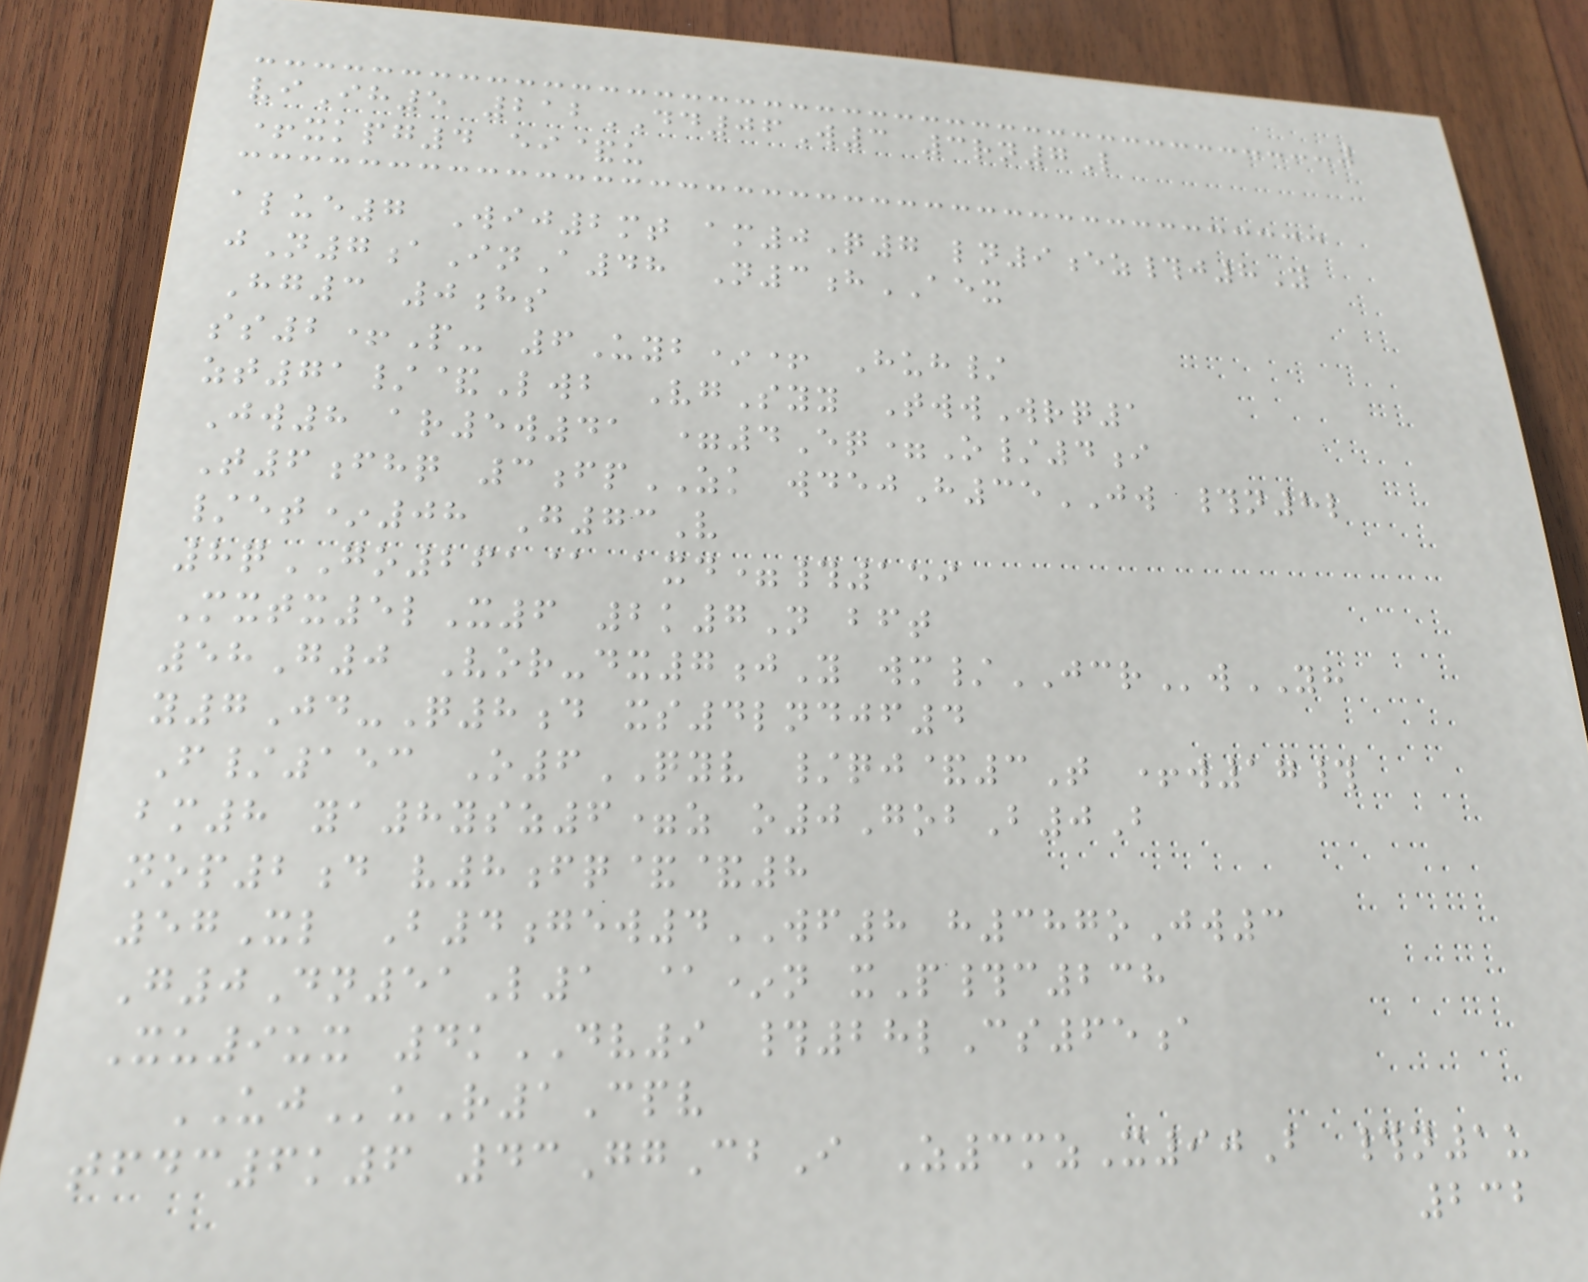viIh5 212DD06W3 3rn7L
+xkpg4 ei&u
alue7 Wij2mt am0Q7 ln9ez#j8Y
jN7aInA48 N3hAEX
Hg3 0hs
ss2+P- 6Uyb*+ Huh/
zt71/&Lwb VgSyy TwwWrq1
Jw8 ar5w41 =4Eq=O/4i
T6fhq 3fpZK wdejH35JW #n8l
/et*08 G73V
8qGO261@ axd=#159
Mxtx5lX6 2k7N bft
58G0 Vor-dx7jY wm/JCRwYH
y7Jd-Q8d xs4lndjf4
F/153 O6QYV /qj&3T +w17#
bm8 ya8ysz6=z o0GobB0B
nop2d v8fq&&8
57Xl B4gew4WF8 h387oJw3
G0Dn51L1 @*n xP#c238
Xu9ux 4kDV9 #28lCs65a
UJuR1Cpv
tfdc6k6 43GgCbI Z3mzX90B #n1u
232
